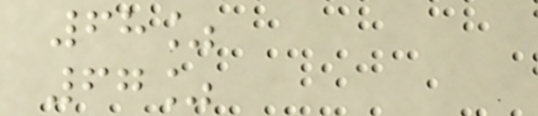68%
67%
